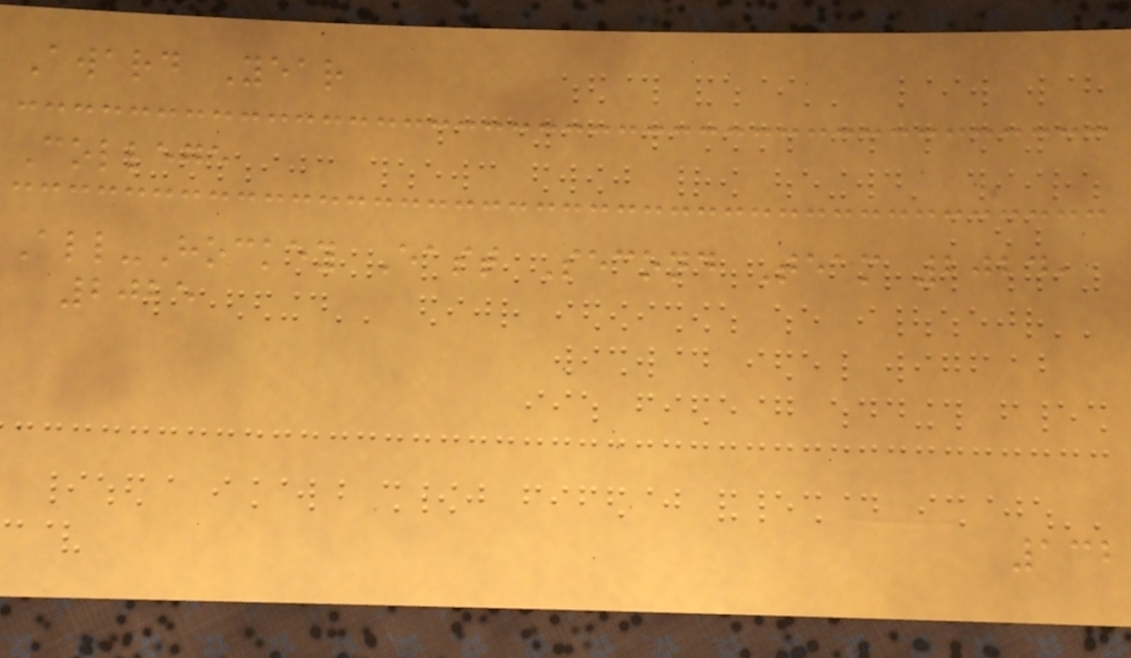Award Year
College
All-Hockey East Second Team 2024,
2025
132
